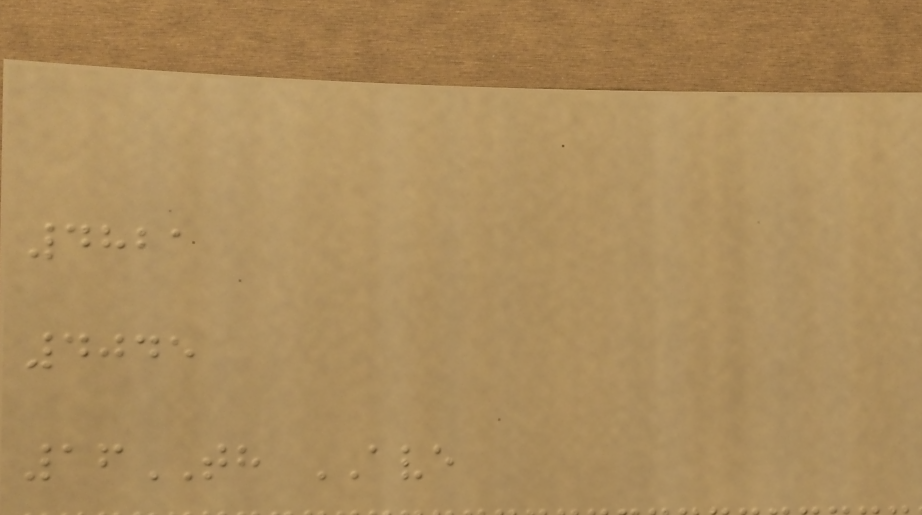4821
4045
16TH AVE
